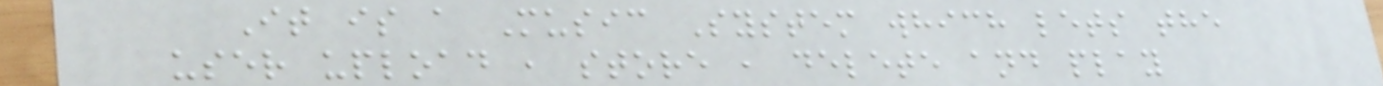It is a Music System which lets the
user upload , store , delete and play
